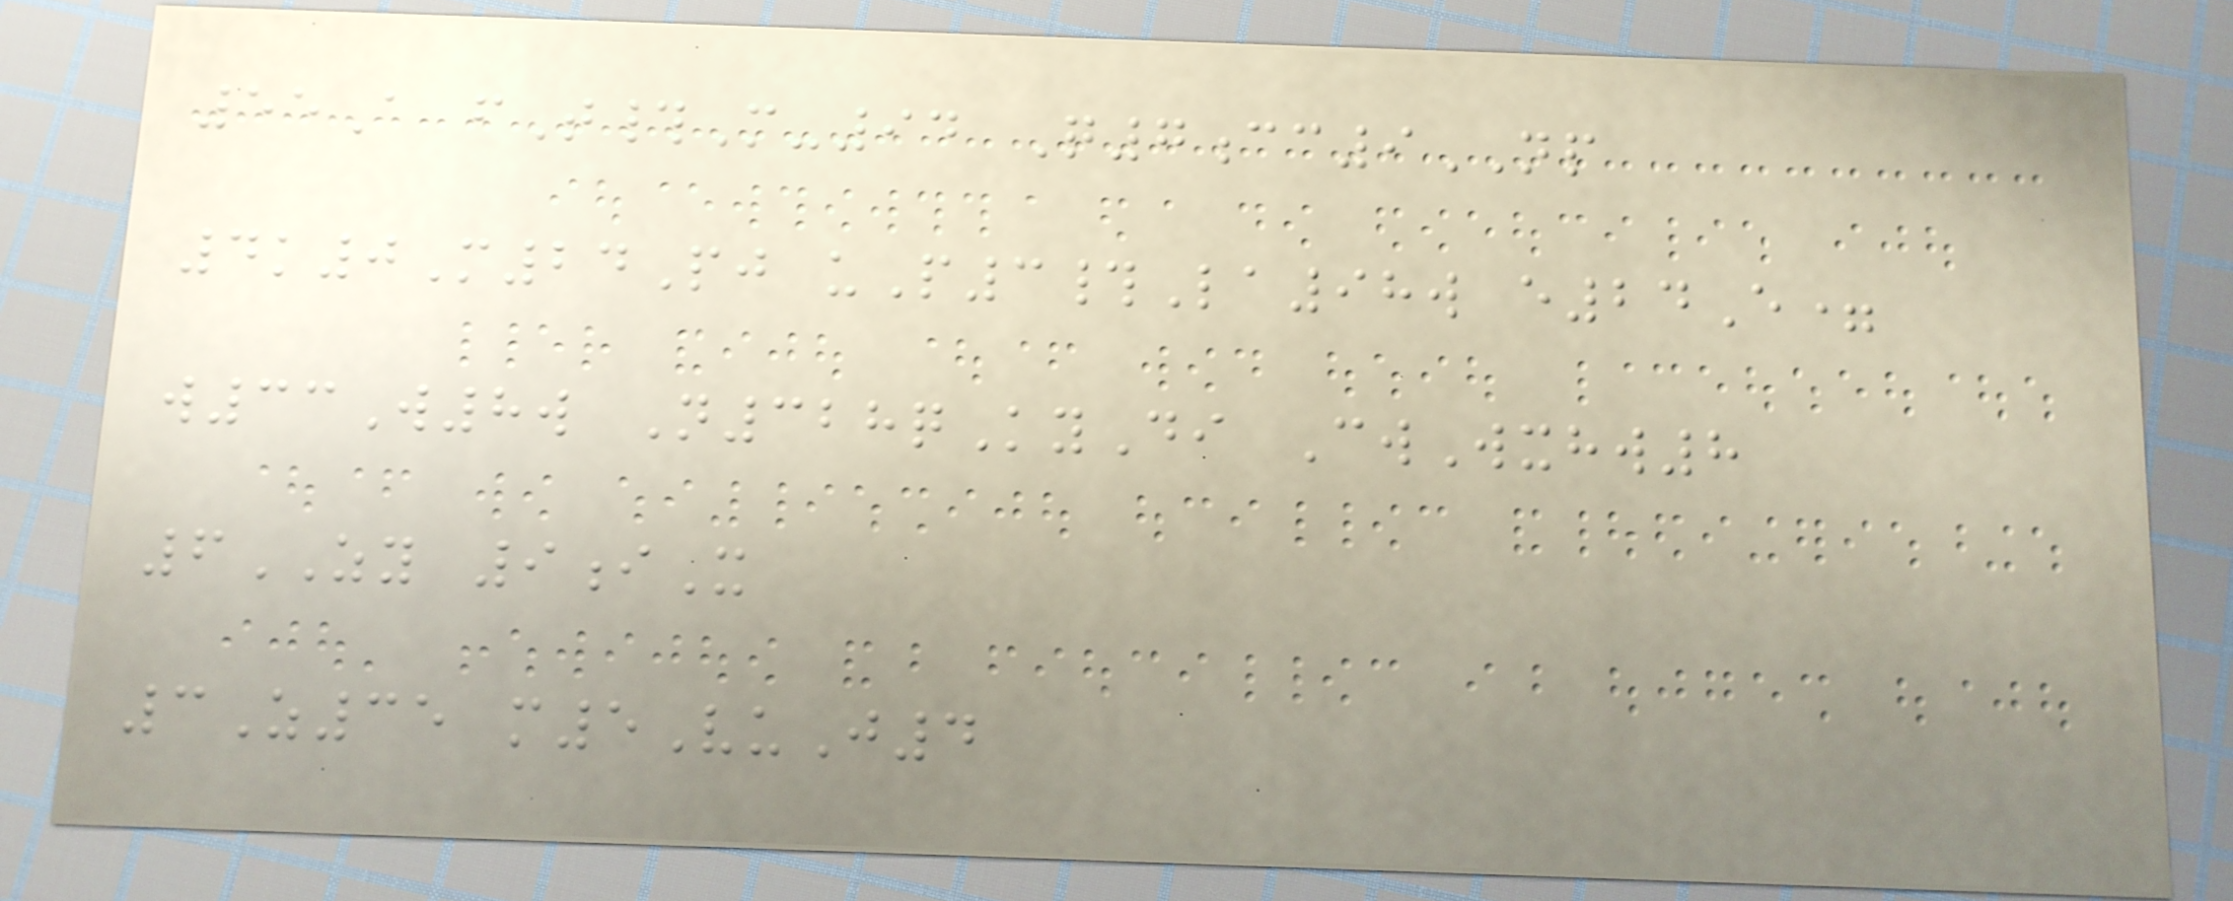55A fT#M-94 Q7cc9NP
4k0M24Pj uP3#La98w e24E=
w33W8w N328qKyDi CwWxhw8
6ZY 9iX
3Z35 m5VuJ4
